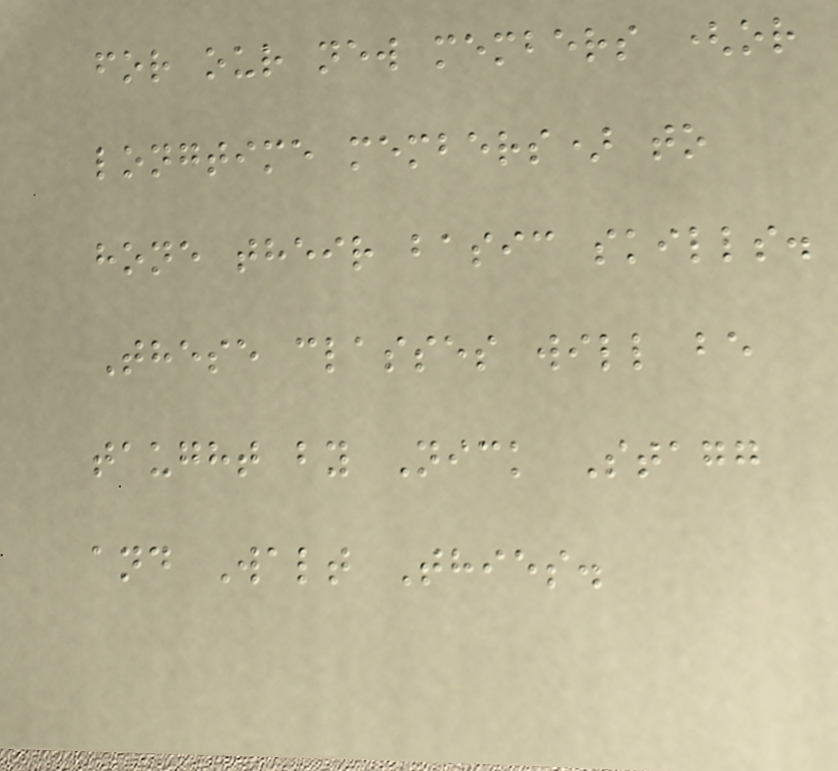for our new members (or
longtime members) to
hone their basic skills.
These classes will be
taught by Nick Stagg
and Walt Thies.
